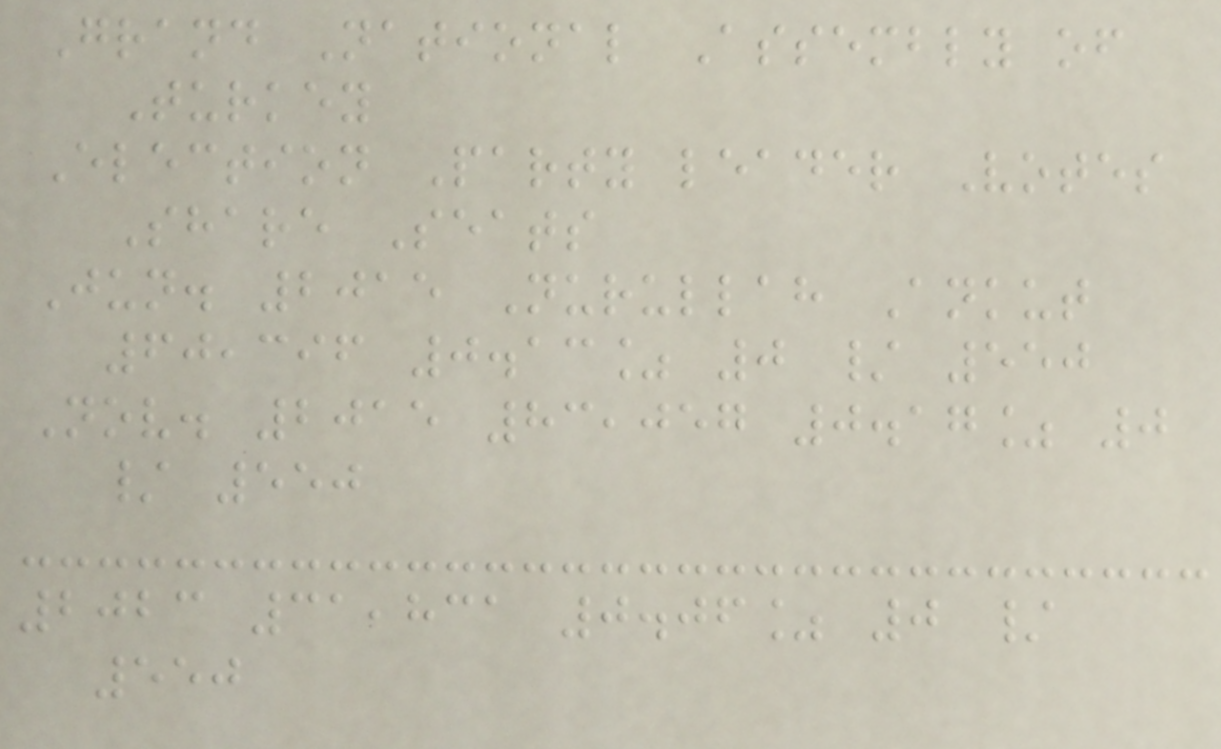Grand National Assembly of
Turkey
Election Party leader Votes
Share Seats
Jun. 2015 Nurullah Ankut
60,396 0.13% 0 / 550
Nov. 2015 83,057 0.17% 0
/ 550
2023 31,831 0.06% 0 /
550
